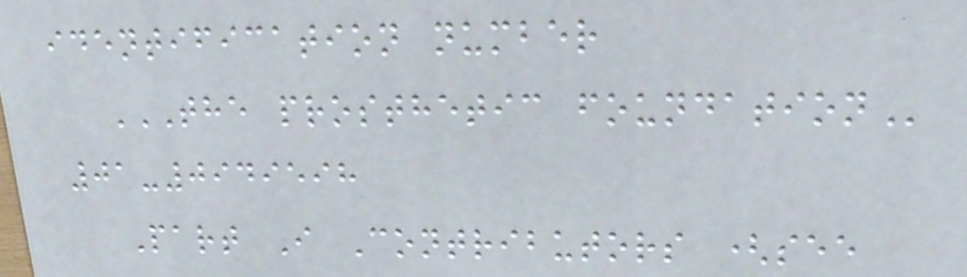identification number
THE PROSTHETIC FOUNDATION
01-0949598
Part I Contributors (see
